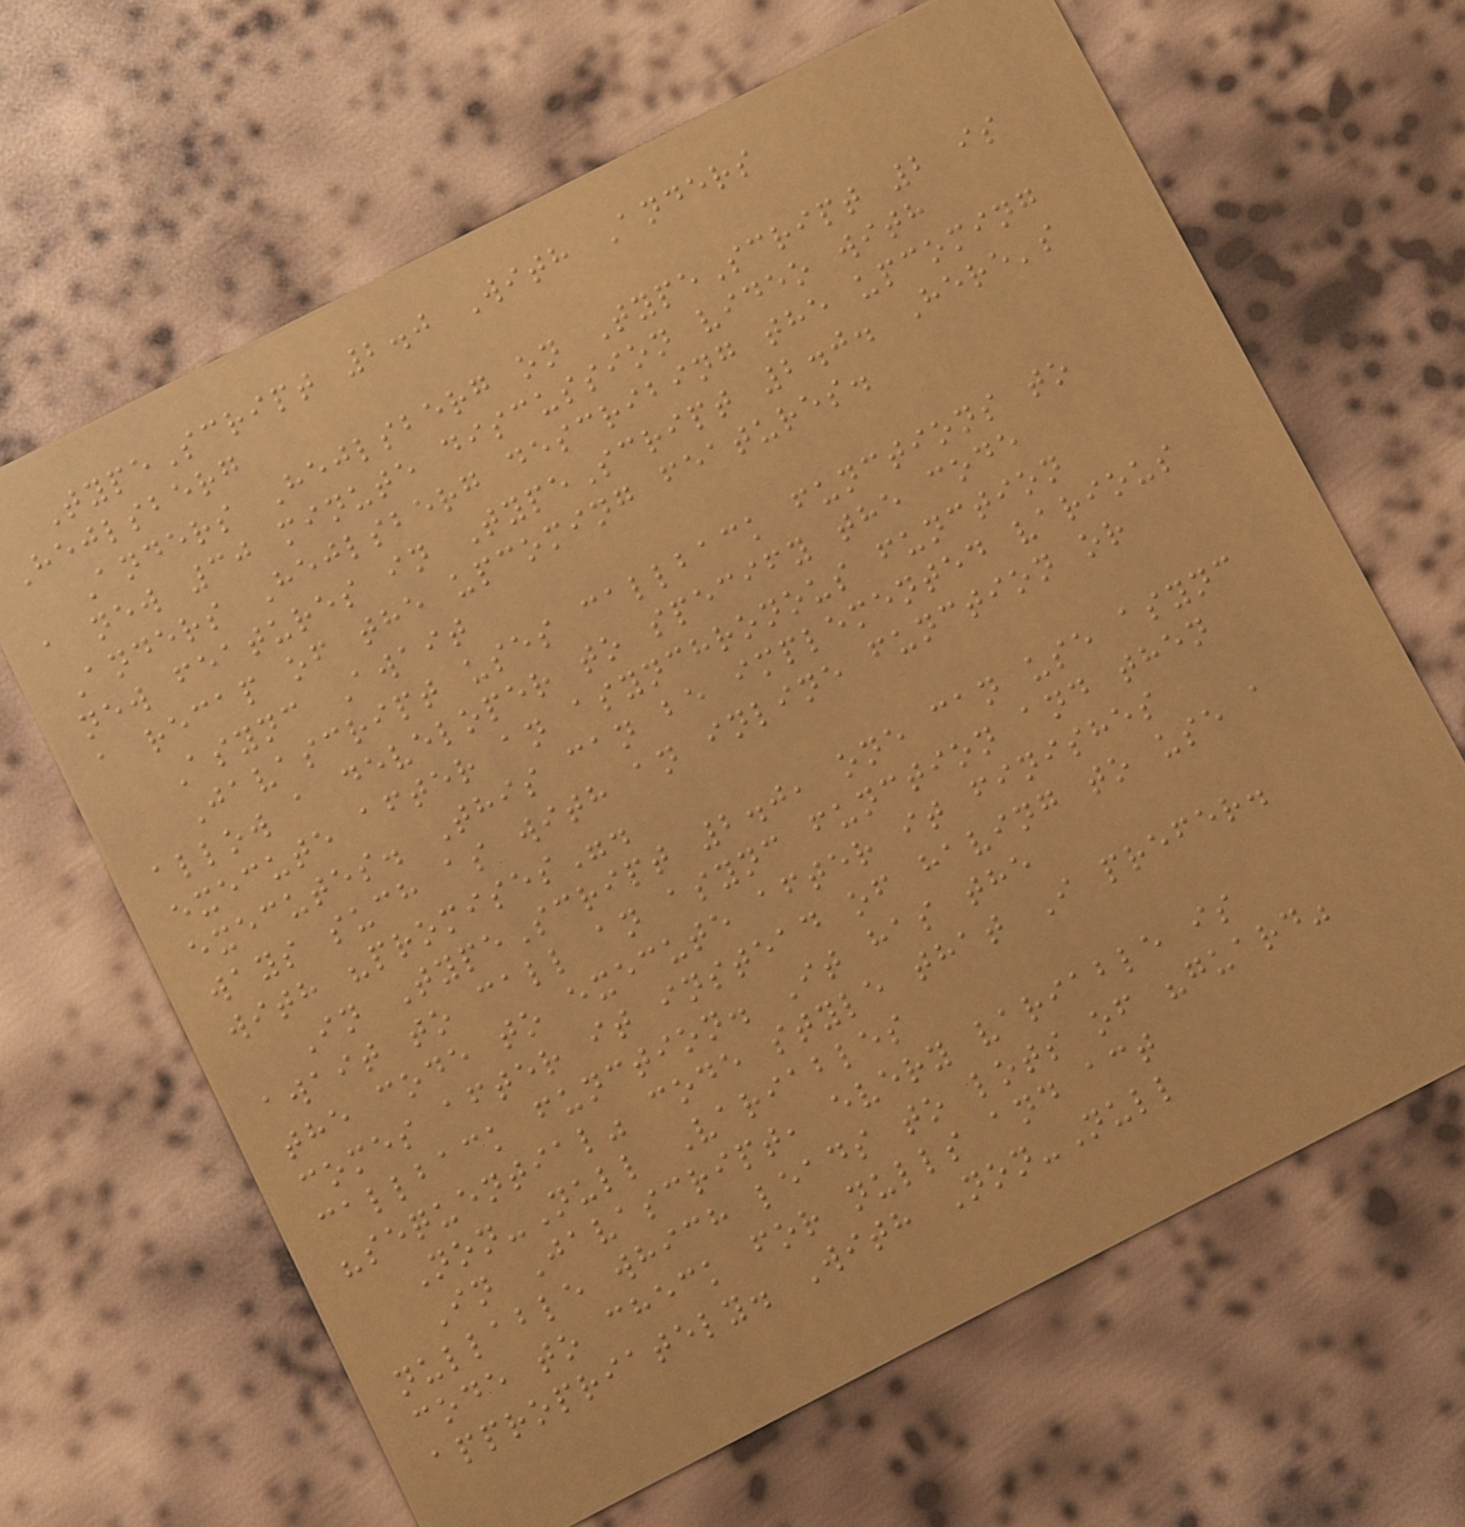TypeScript 2.0 With Anders
Hejlsberg
Anders Hejlsberg on TypeScript 2 is
a new 30 minute discussion video with
Anders Hejlsberg describing the upcoming
new features in TypeScript 2.0. Here's
a recap of the upcoming features.
Async Await
Javascript uses callback functions to
allow a developer to specify the code
execute after an asynchronous function
executes. This can be implemented various
ways such as with an inline function or
with "promises".
In TypeScript 2.0, one can use async
await to call an async function and then
the code to execute after it finishes
comes after it instead of having to use a
callback function. It has the
"sequential" code style that I prefer.
Non-Null Variables
In Javascript, every variable is
nullable which leads to lots of "guard"
code to check for nulls and act
appropriately. With Non-Null
